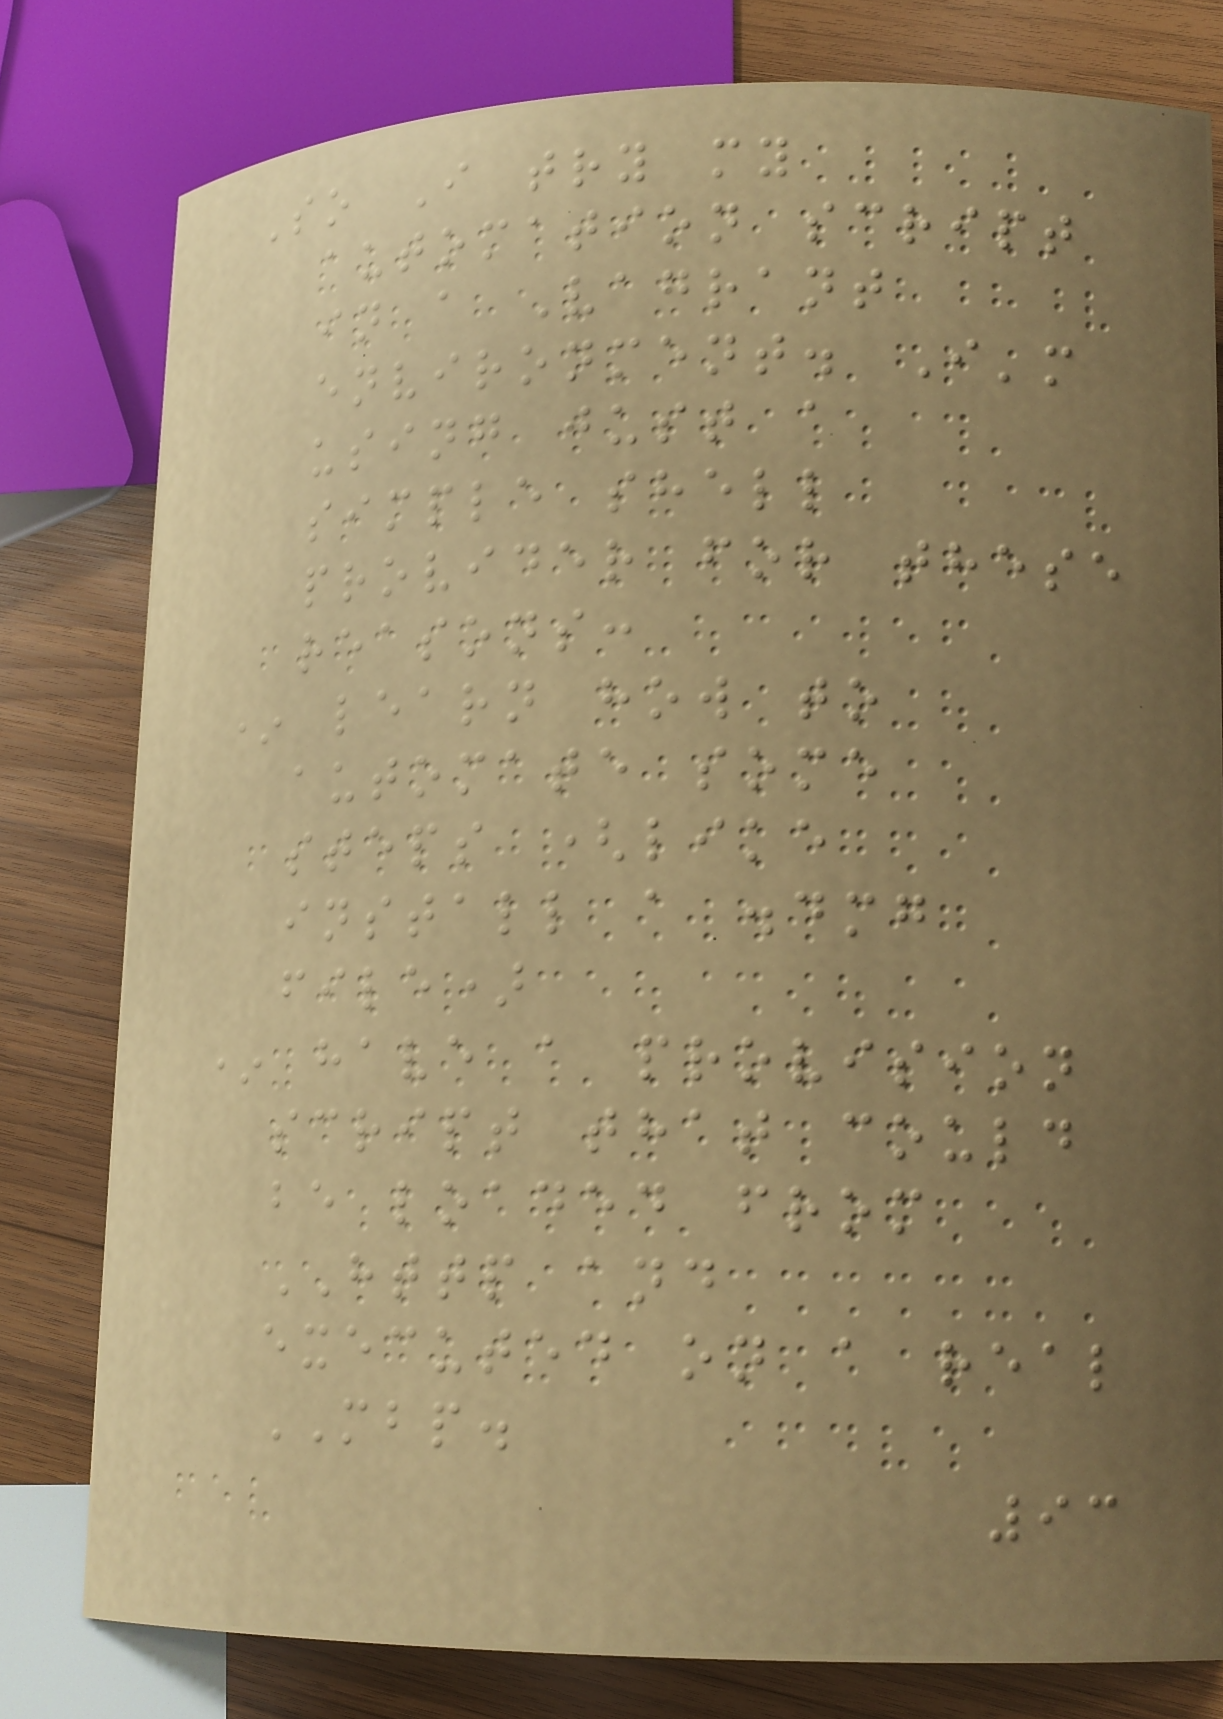So I try my
automation script
in a Vagrant
environment. I'm
using just a
simple shell
provider for these
reasons:
* learn how to
automate some
steps (like
install a .dmg
file)
* have a provision
script that could
be loaded from
HTTP and
executed on a real
MBP.
93
